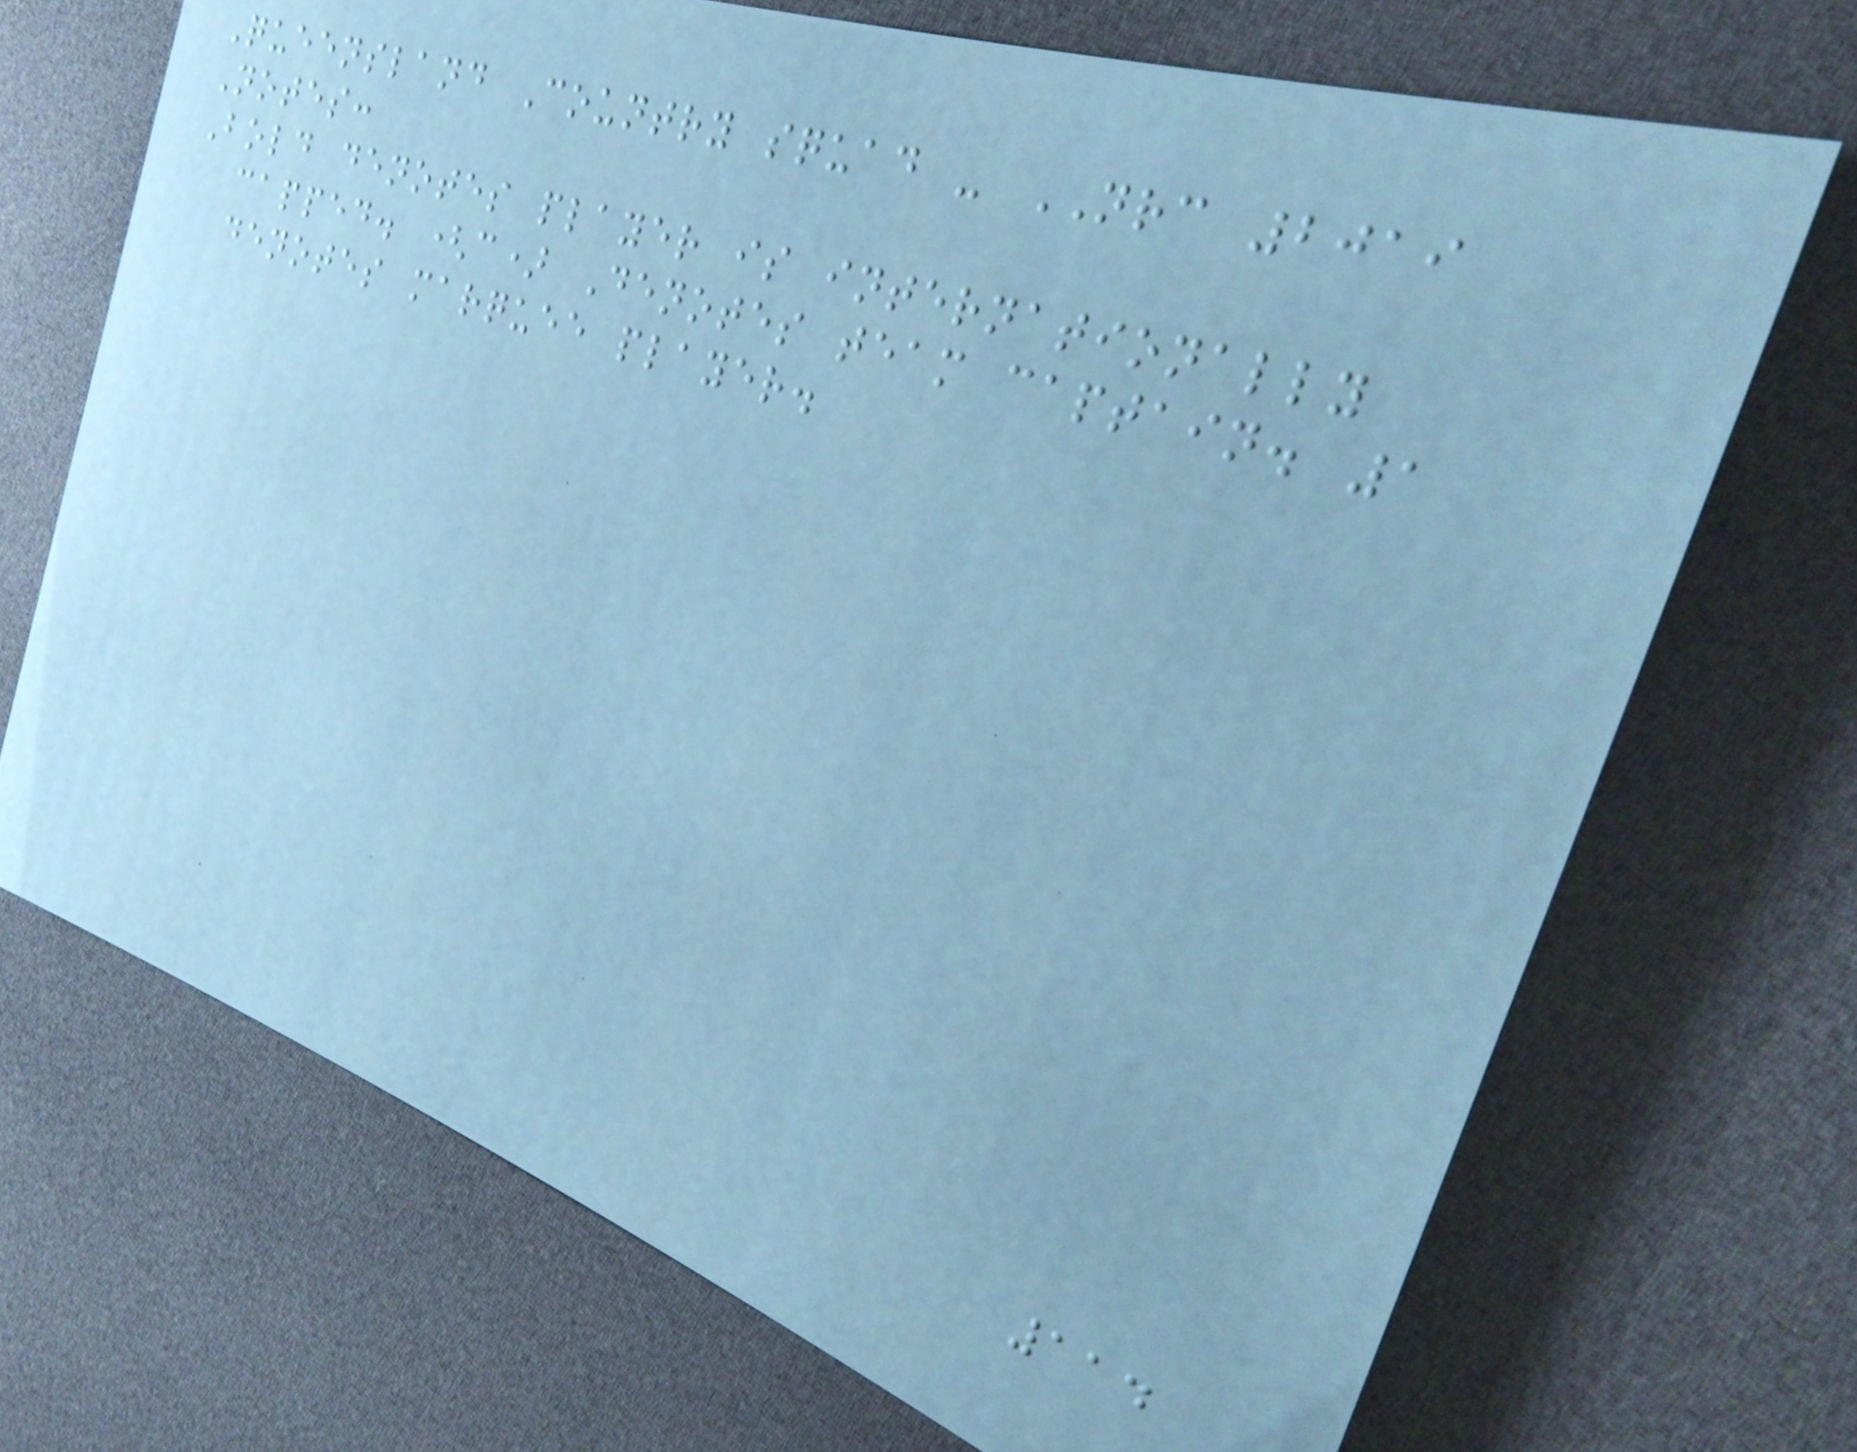Queensland Country squad - NRC 2019
Notes:
Bold denotes player is internationally
capped. (c) Denotes team captain. 1
denotes marquee player.
114
